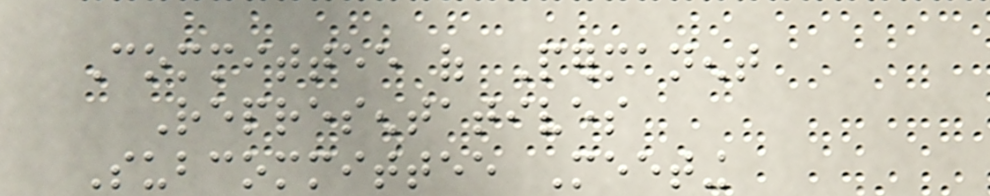Committee of Permanent
Representatives
Subcommittee Meeting
